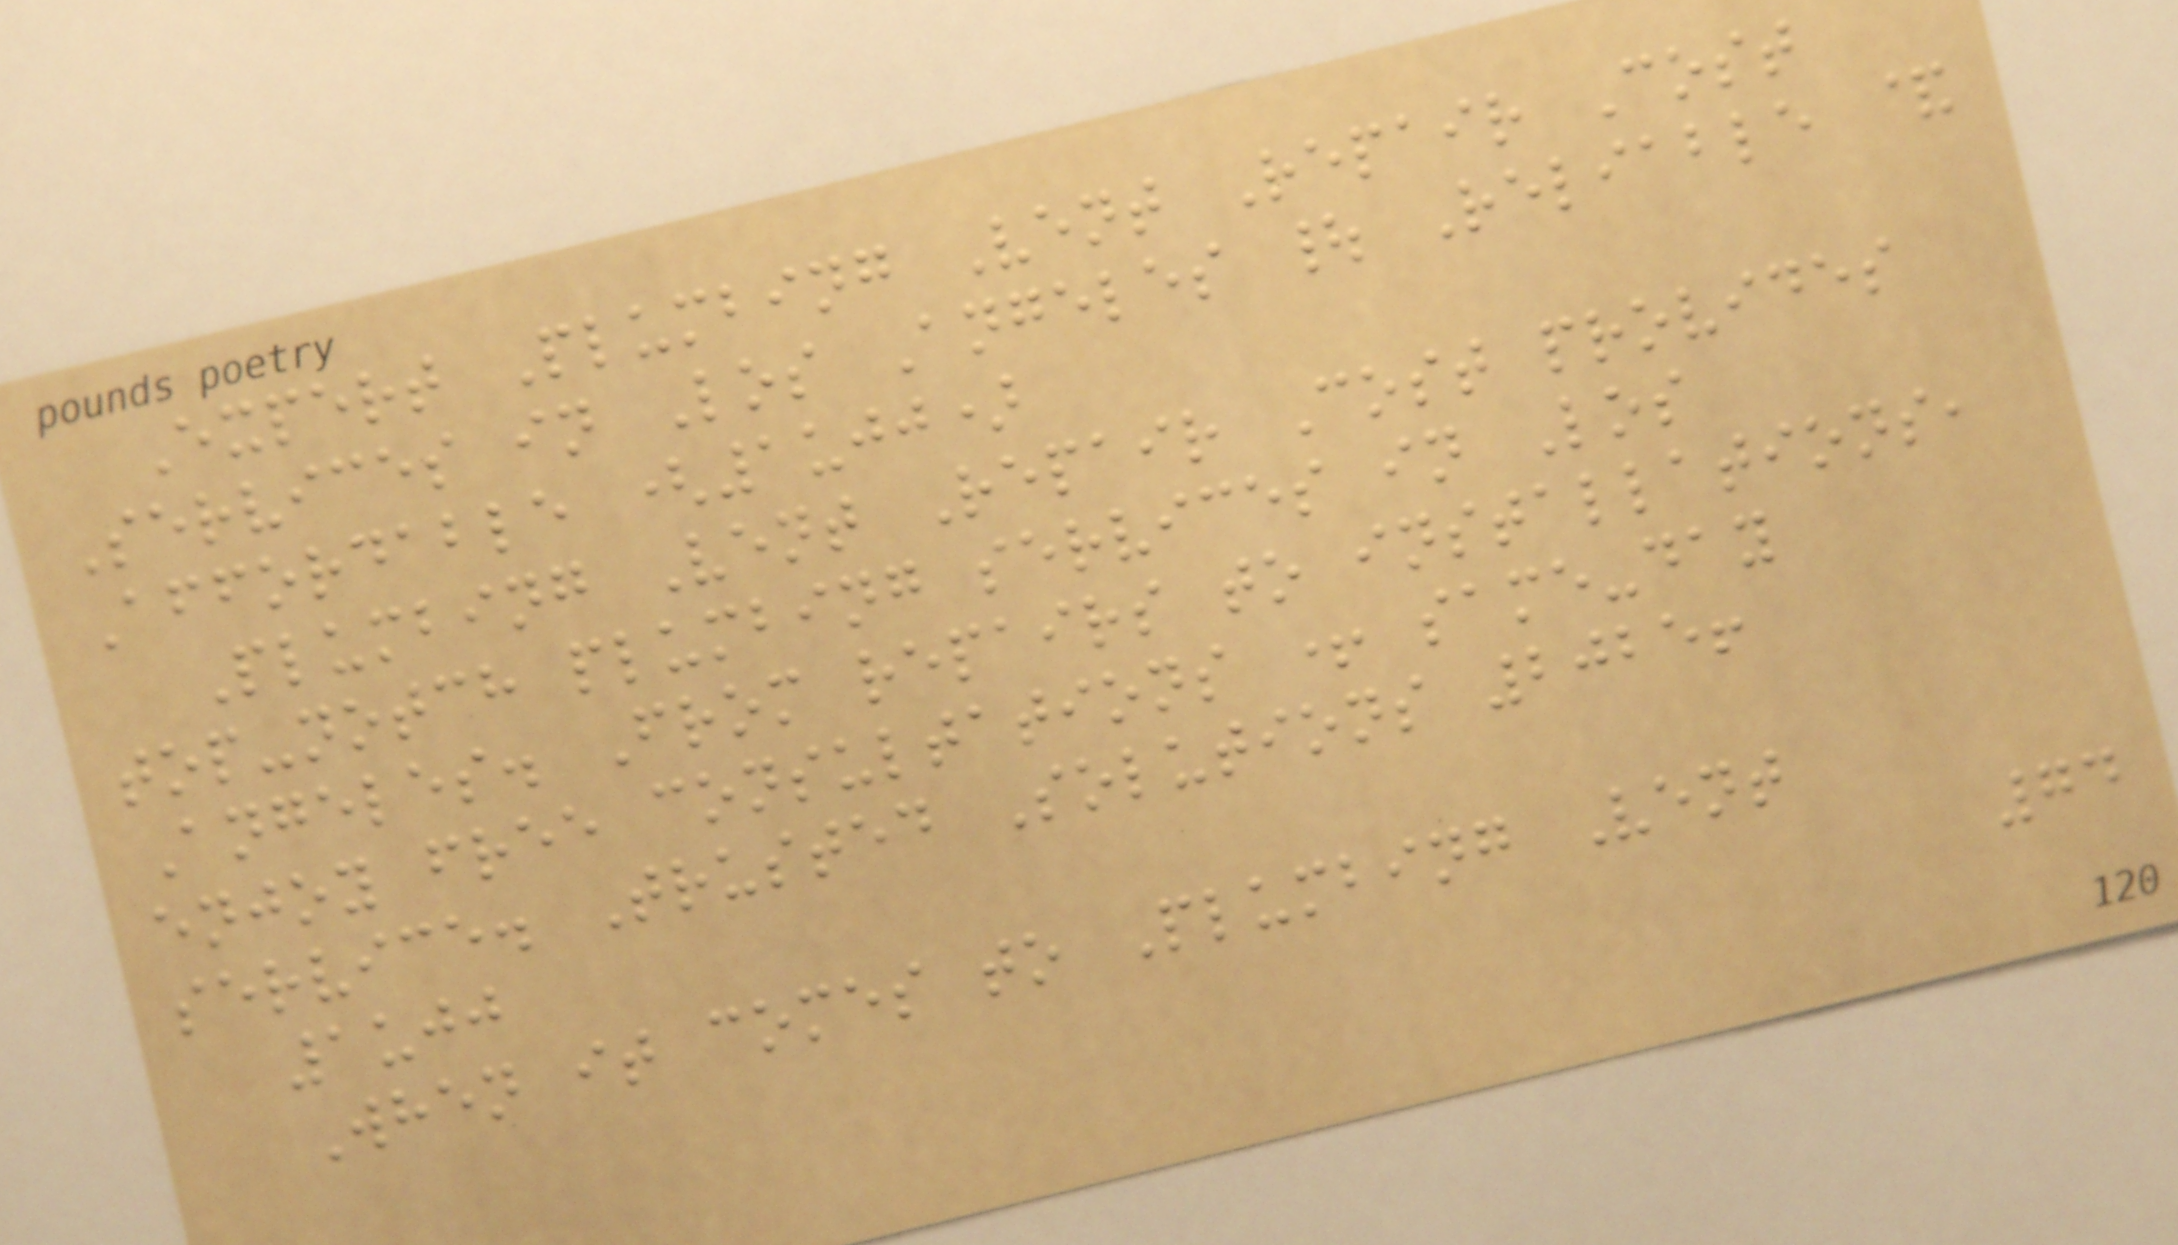Expert Plumbing Vent Repair Cost
Services in Los Angeles | Reliable &
Affordable (1ujj)
Plumbing Vent Repair Cost provides
top-notch plumbing services in Los
Angeles. From repairs to installations,
enjoy free consultations + same-day
service. Trusted Solutions 2025!
1ujj
When it comes to Plumbing Vent
74
